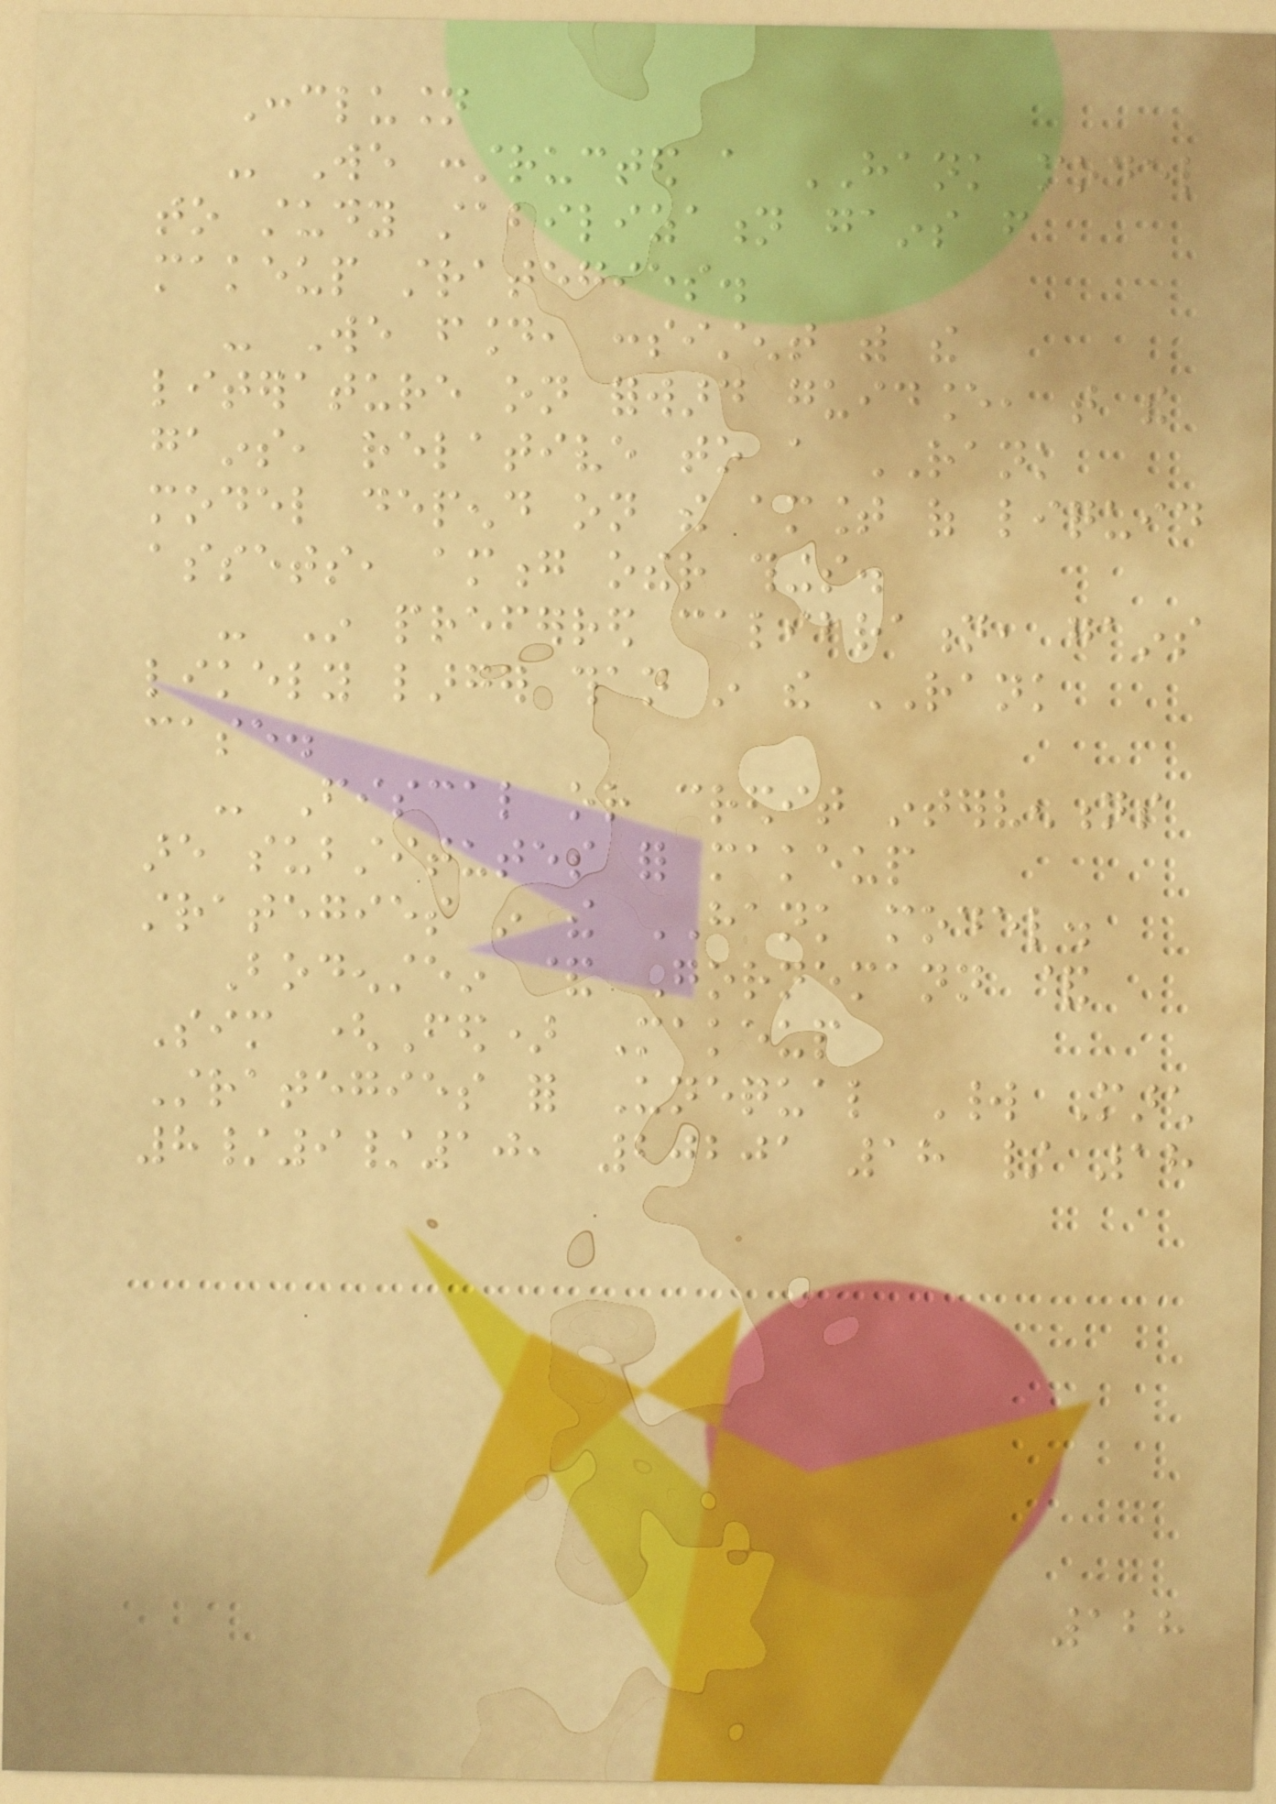Conclusion
- We constructed a HANK model
to study stabilization gains from
makeup strategies.
- We found, consistent with the
literature on forward guidance, that the
gains, relative to a RANK
model depend on the amount of liquid
assets, among other things.
- In preferred calibration, gains
likely larger than in the RANK
case.
- Fiscal or credit interventions
are substitutes for makeup
strategies in the HANK model.
Bodenstein & Gornemann &
Sim (Fed) Makeup
Strategies for Unequal World March
8/9/10, 20201 18 / 18
128
